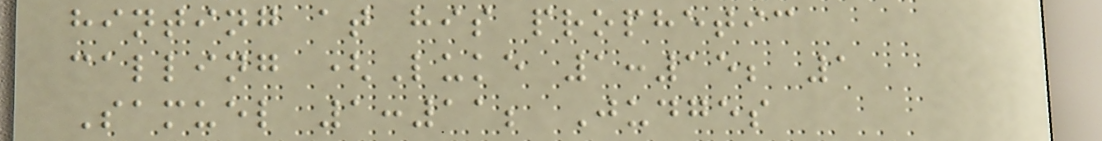hinting at his prophetic
calling (Luke 1:15; 1
Samuel 1:11; Judges
